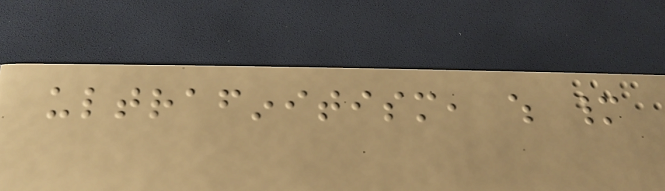ultrafinitism, which many
